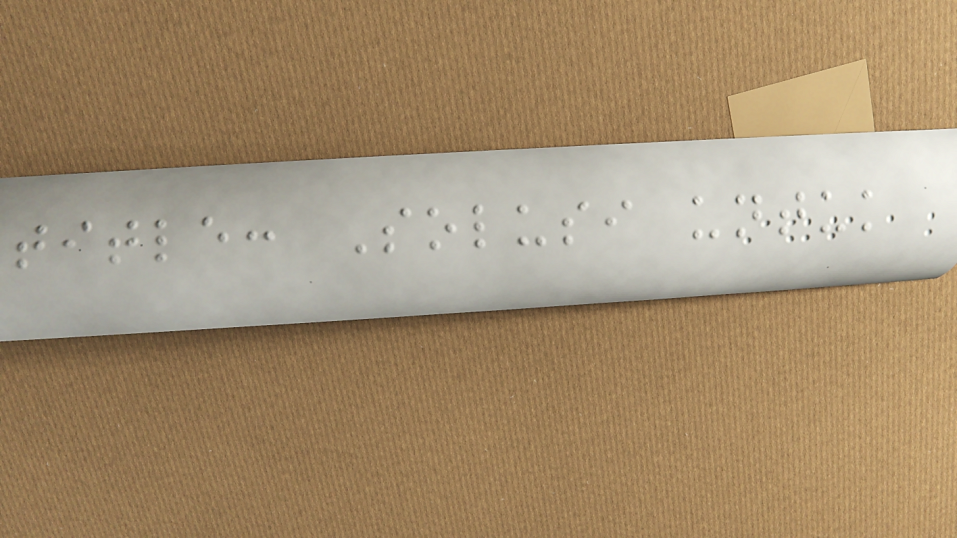title: Solusi untuk
